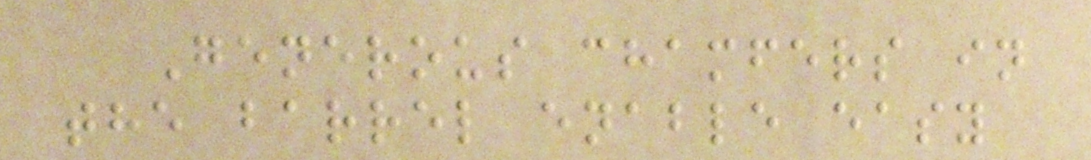Generous chamfers in
the barrel enable easy
